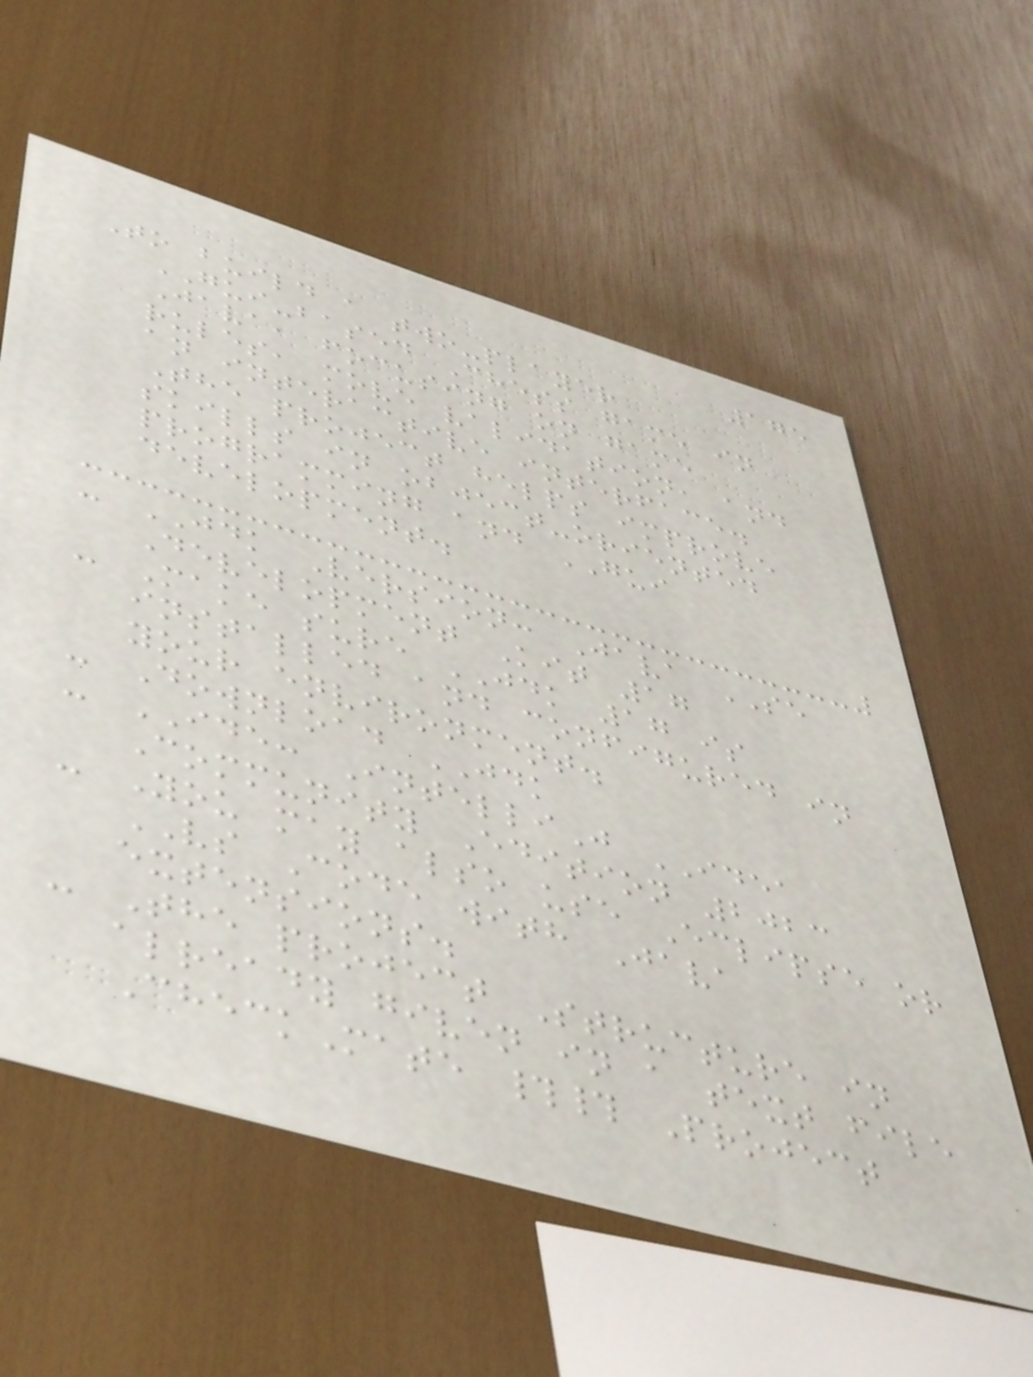175
To build a two-player
GUI-based Chess game in
Java, focusing on game
rules, move validation, and
an interactive interface.
The project helps improve
skills in object-oriented
programming and GUI
development.
- JDK Version: Java SE
Development Kit 17
- Make sure JDK 17 is
installed and configured in
your environment.
- Download JDK
- IDE: IntelliJ IDEA
Community Edition 2023
- You may also use Eclipse or
VS Code with Java
extensions.
- The project Structure in
already given in a text file
CheckMate ## Project
